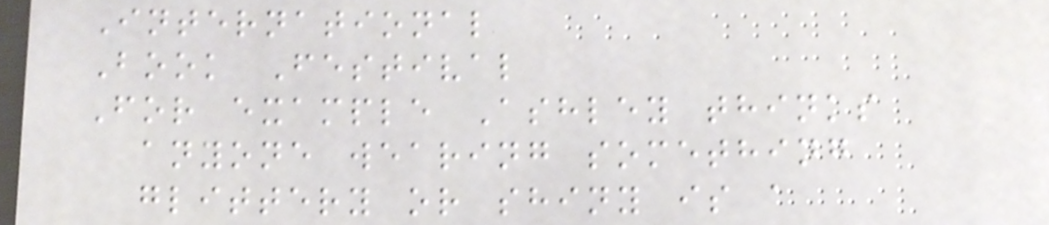International
Book Festival
For example Ashley thinks
anyone wearing something
glittery or shiny is a
